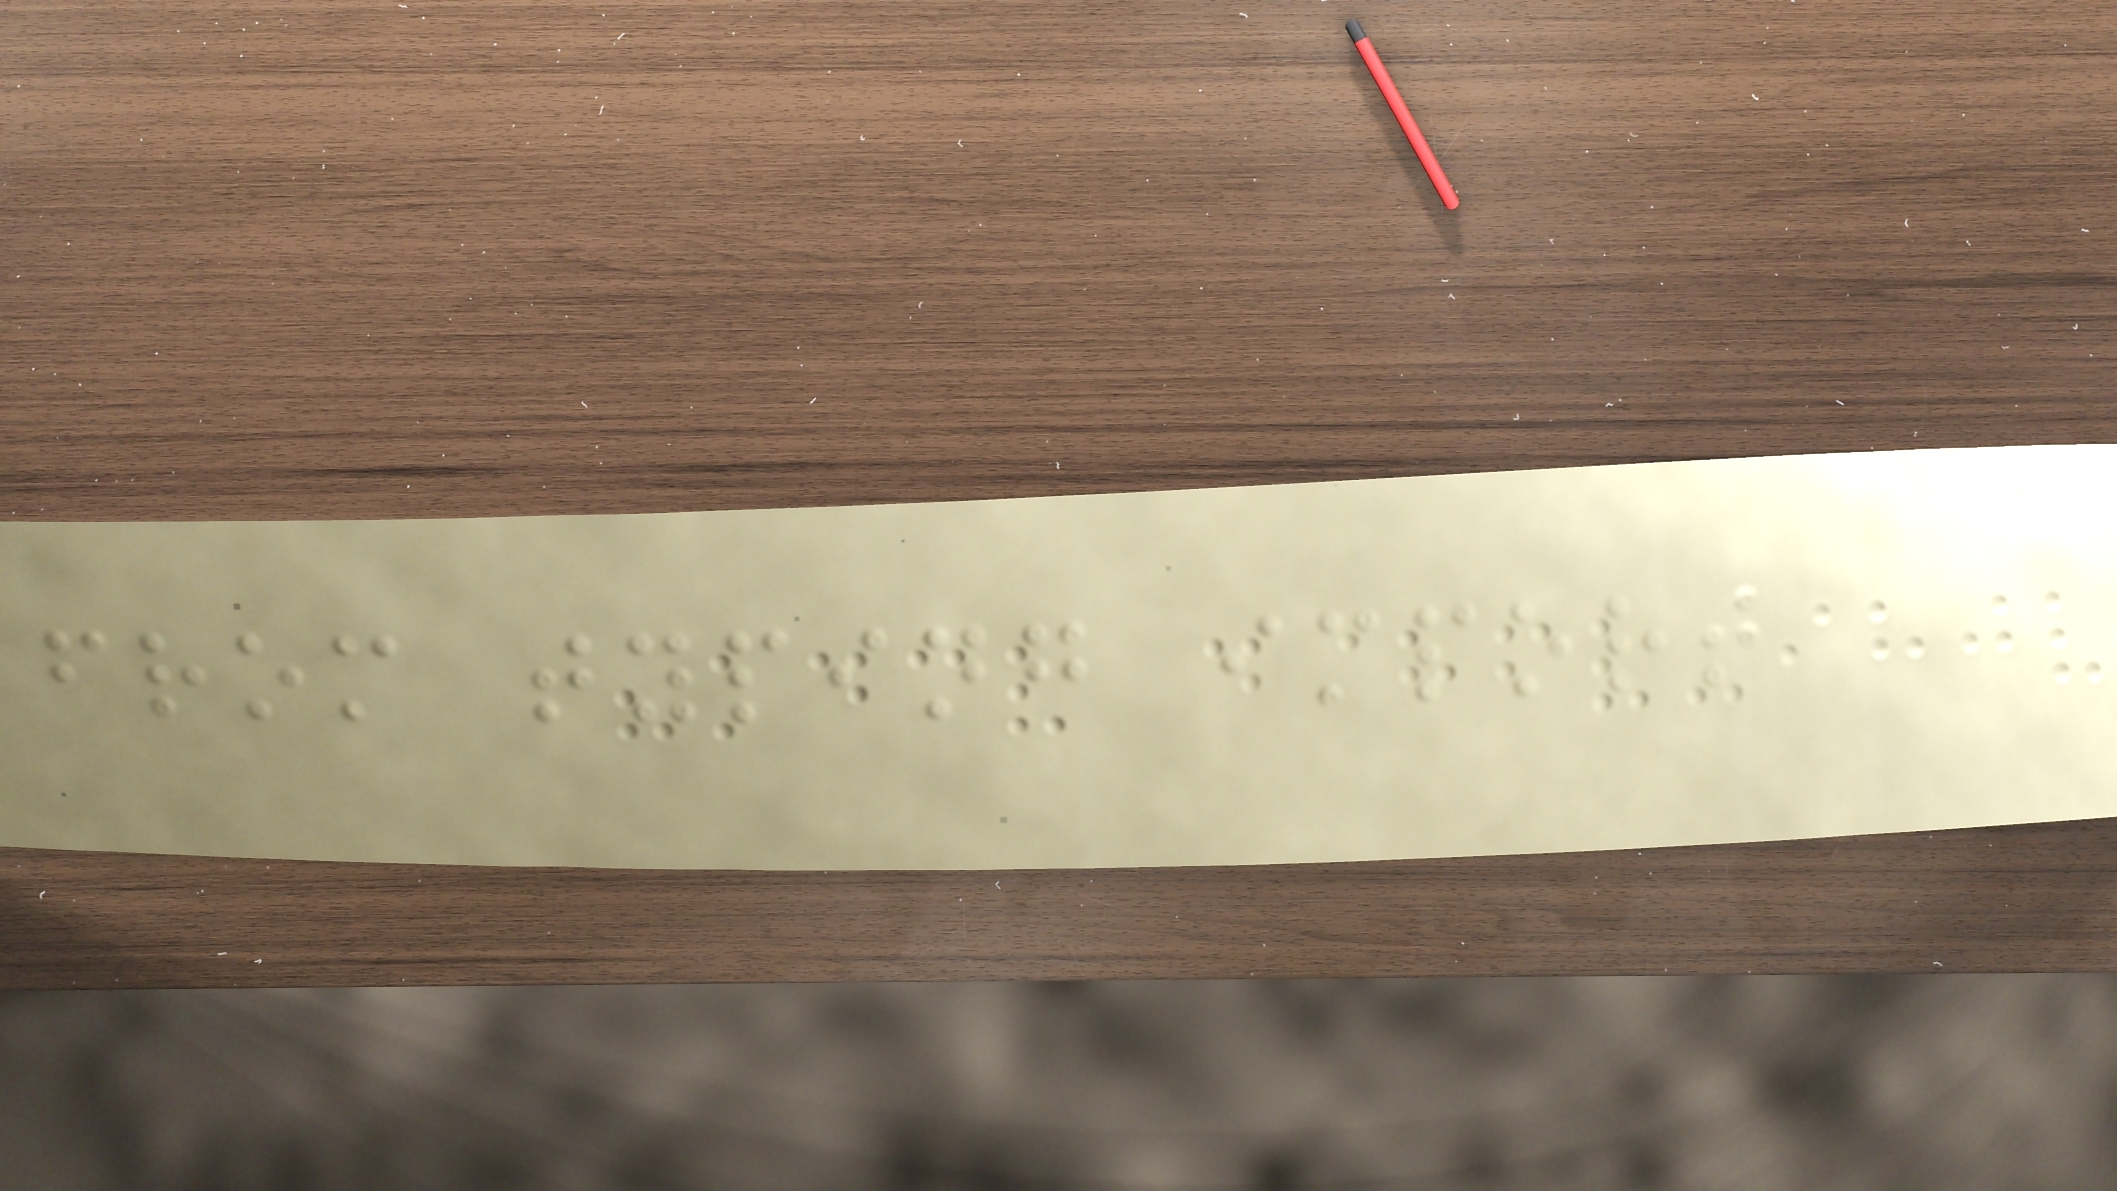from typing import
